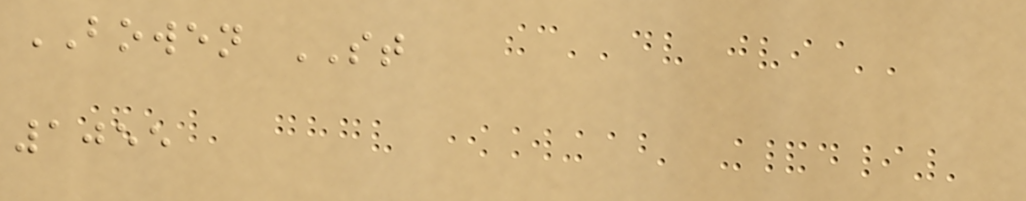BOWEN ST
1055
